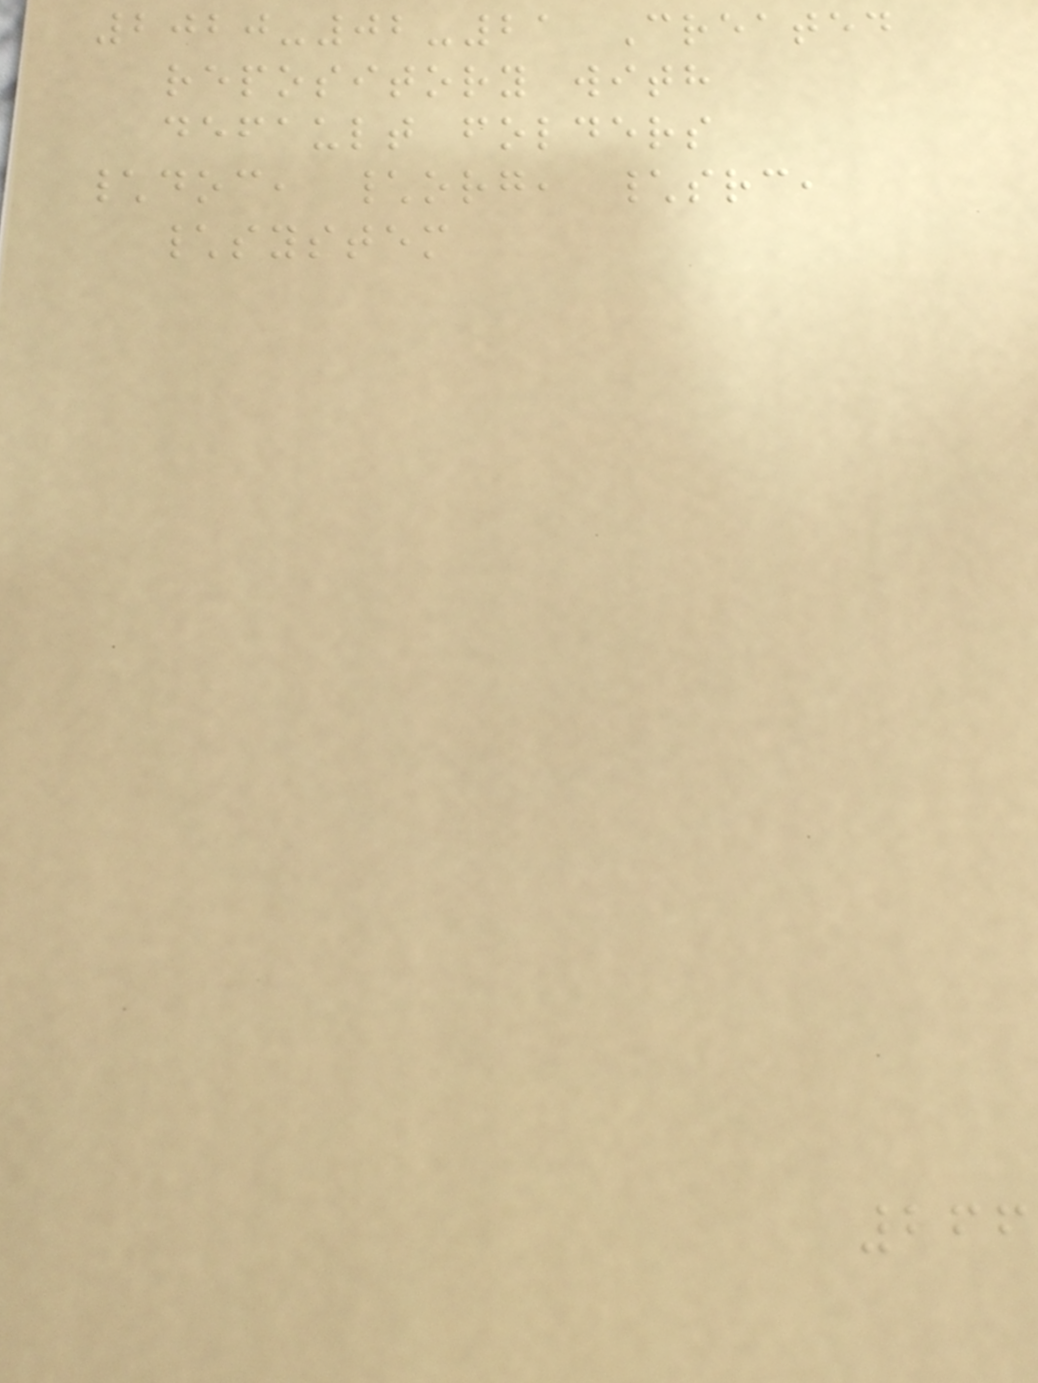2020-02-21 Created
repository with
default folders
\doc, \org, \src,
\system
266
